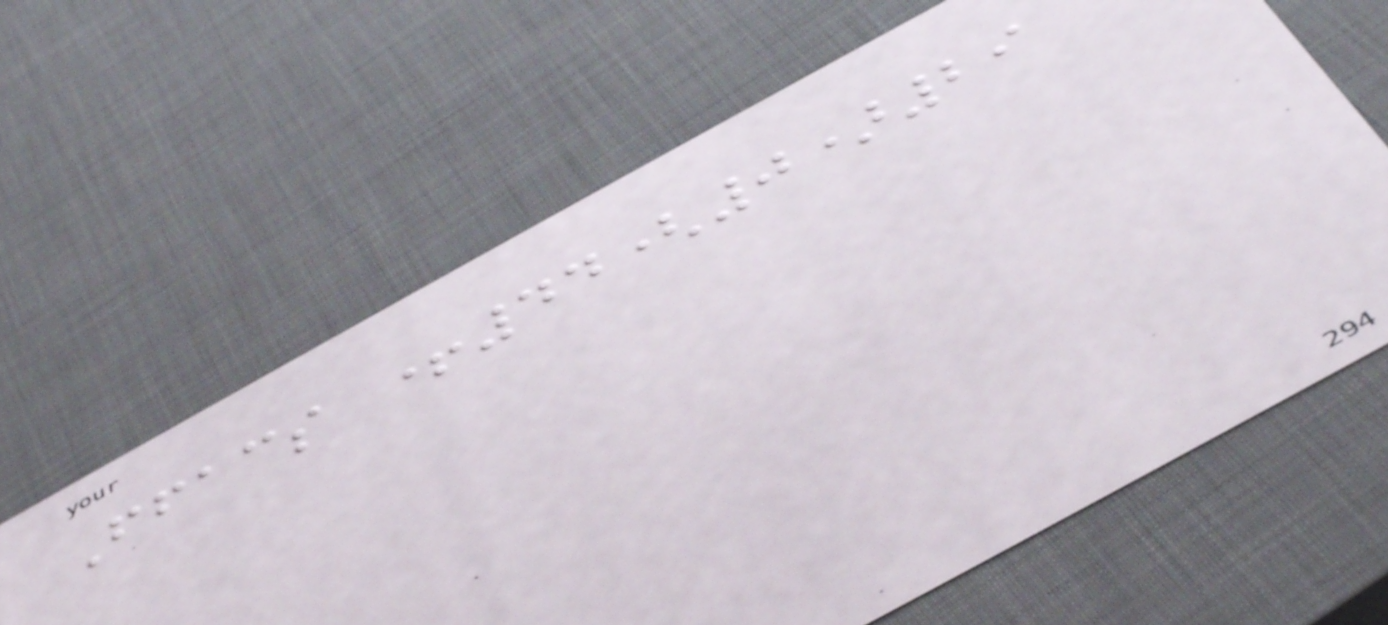Ffacs +44(0)29
